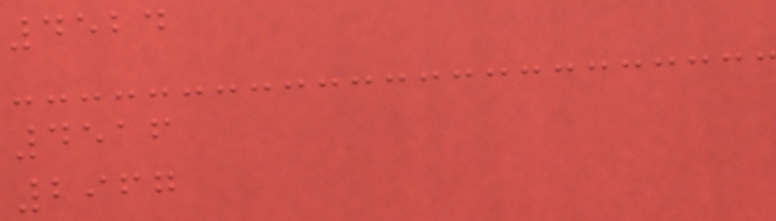4524
4516
2967
